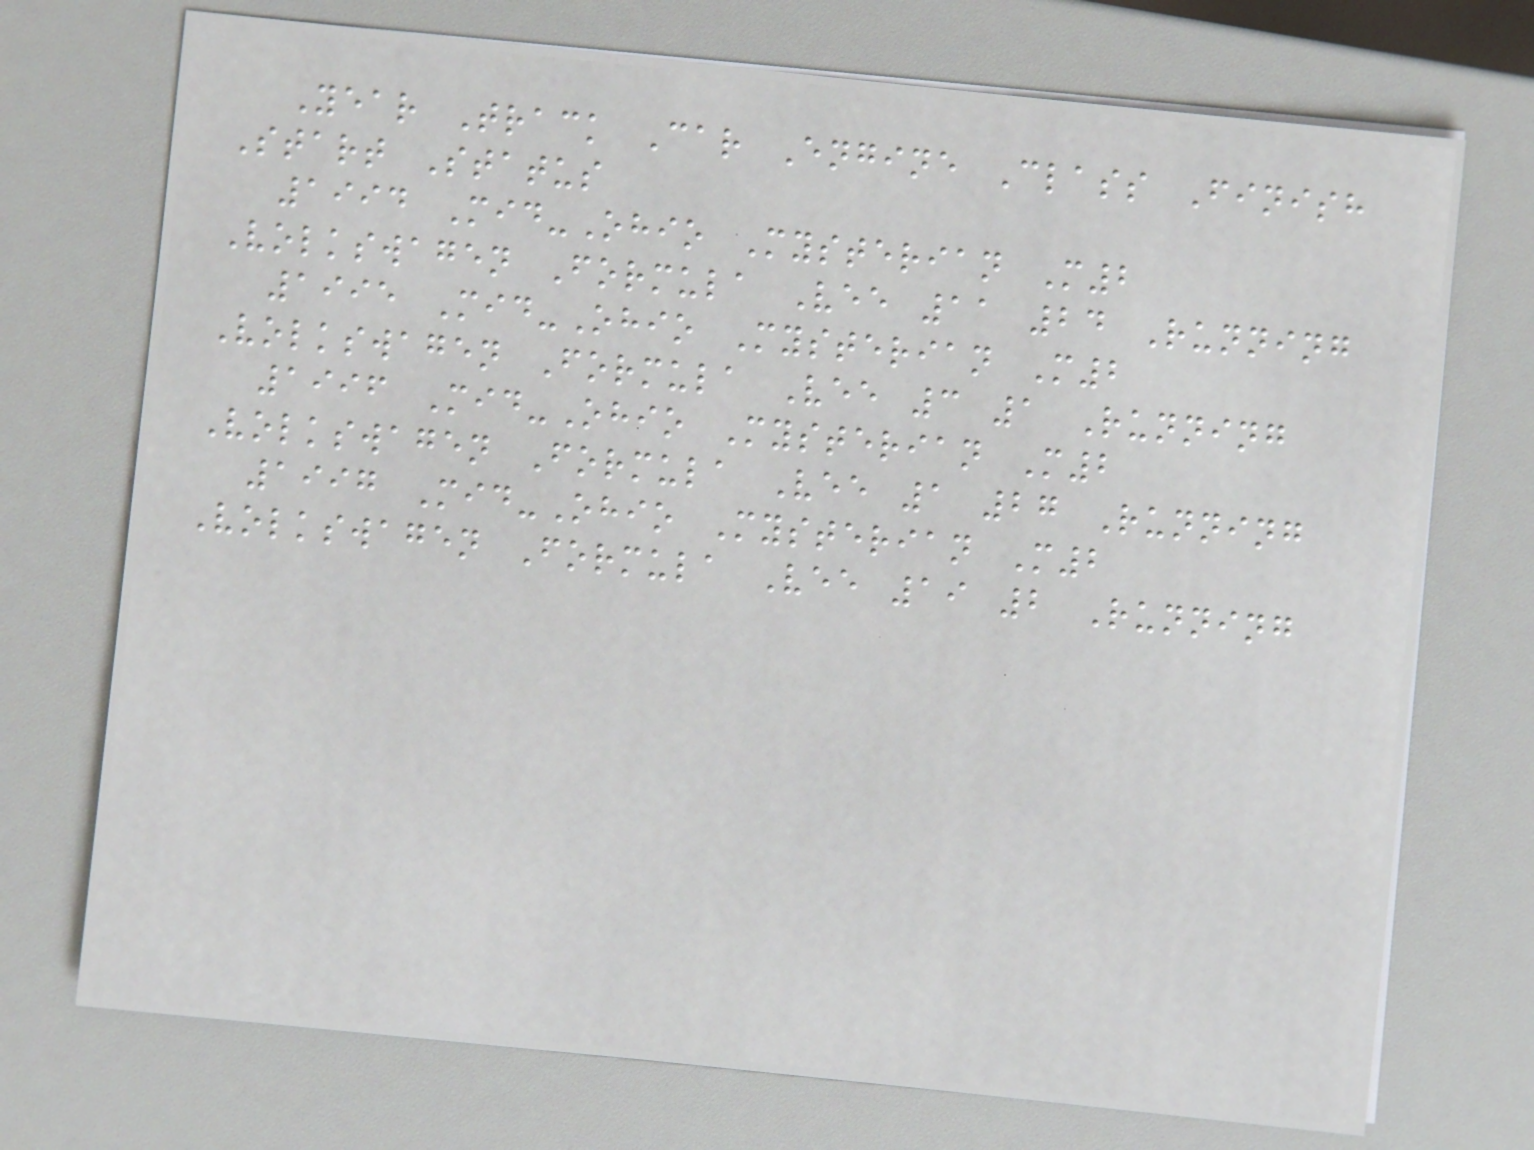Year Track Car Engine Class Finish
Start Status
1994 Mid-Ohio Mysterian M2
Volkswagen Formula Vee 11 24 Running
1995 Mid-Ohio Mysterian M2
Volkswagen Formula Vee 3 1 Running
1996 Mid-Ohio Mysterian M2
Volkswagen Formula Vee 1 27 Running
1997 Mid-Ohio Mysterian M2
Volkswagen Formula Vee 19 2 Running
